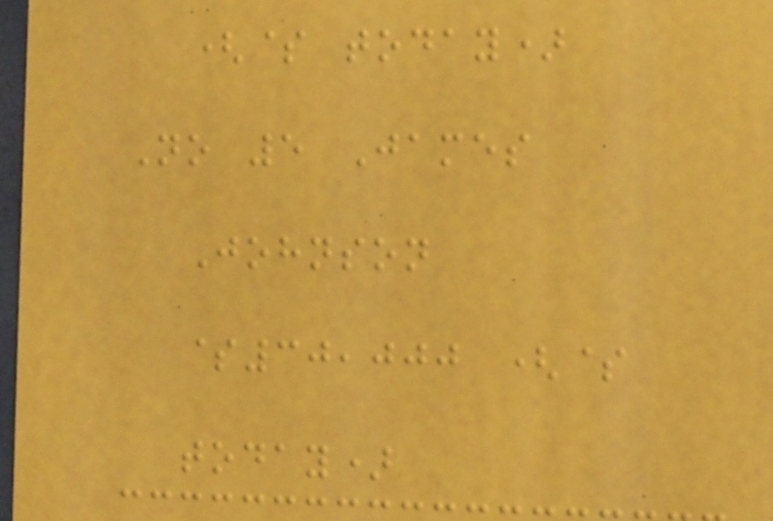($ today)
No 5 James
Johnson
$30,000 ($
today)
